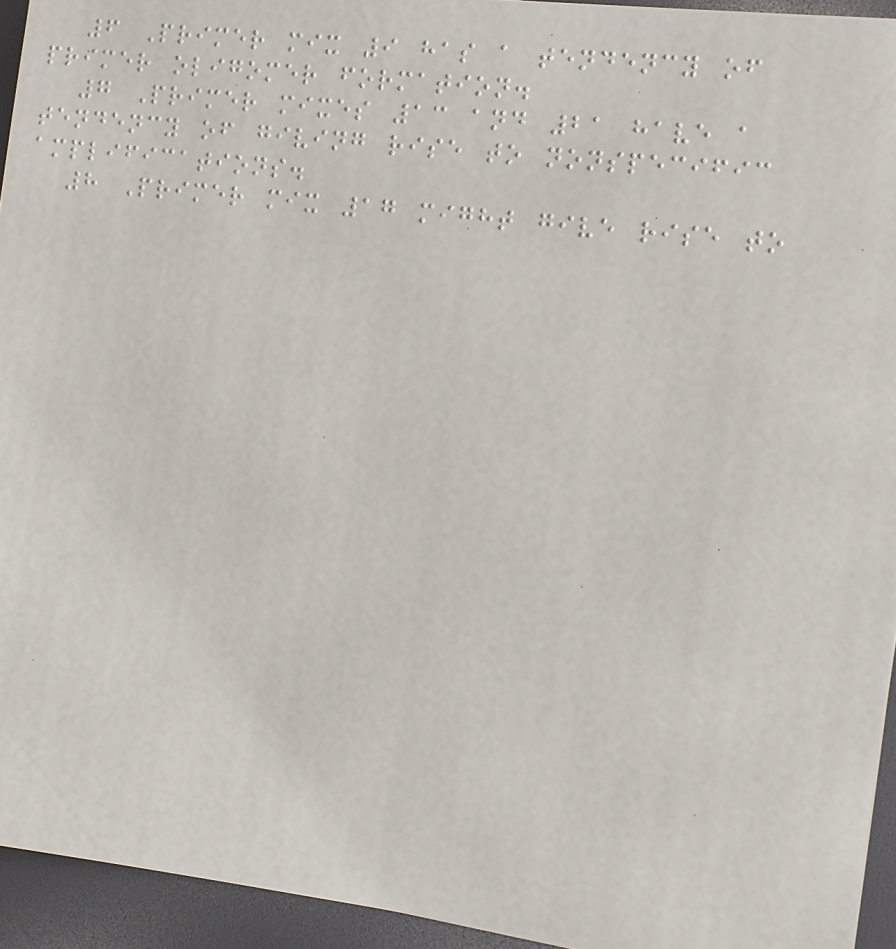6 Primer mix 9 has a tendency of
primer oligomer formation.
7 Primer mixes 13 and 21 have a
tendency of giving rise to nonspecific
amplifications.
8 Primer mix 17 might give rise to
